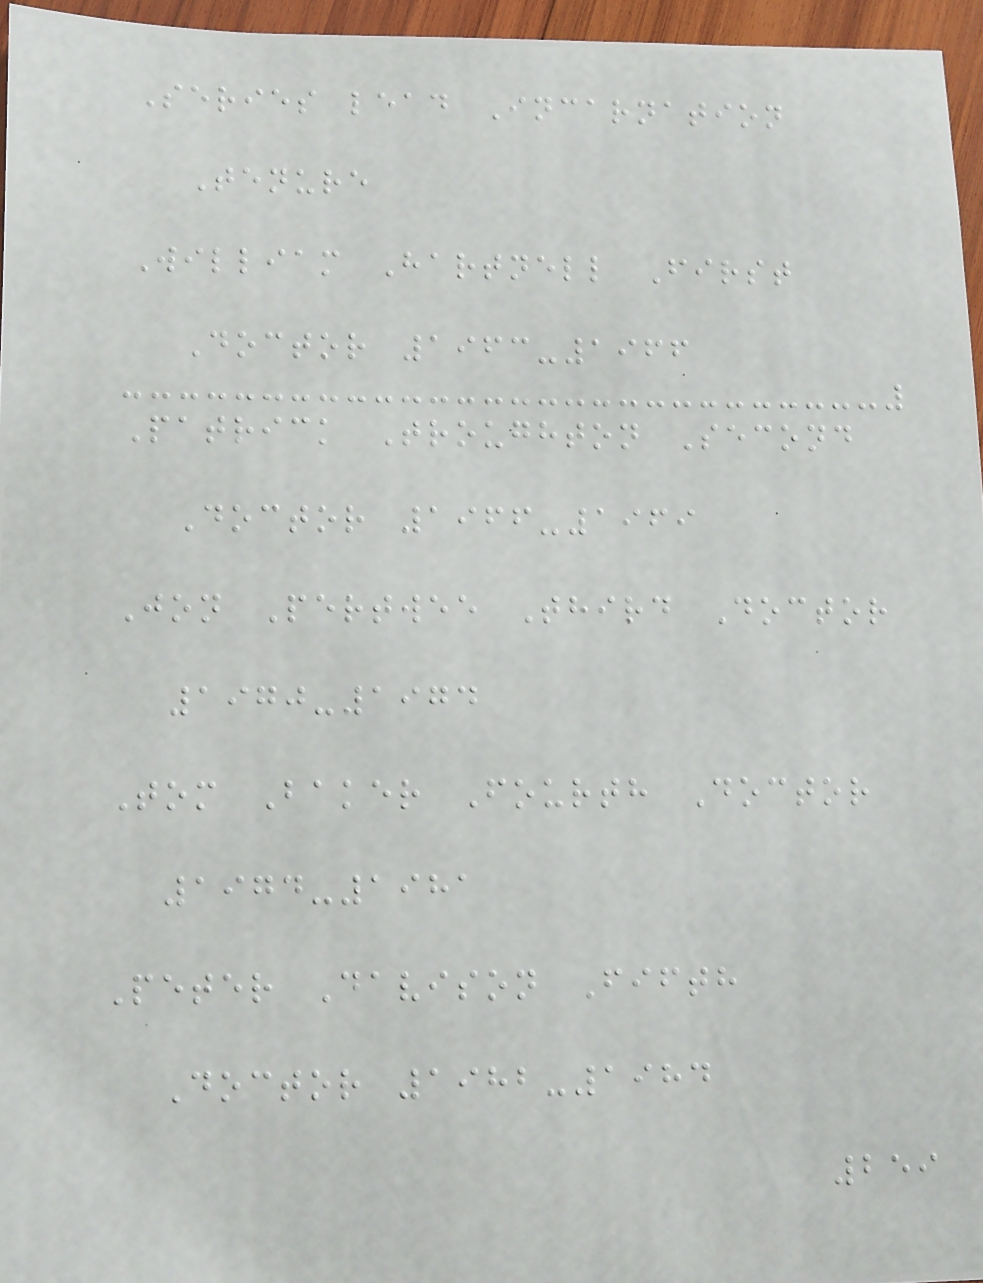Series lead Incarnation
Tenure
William Hartnell First
Doctor 1963-1966
Patrick Troughton Second
Doctor 1966-1969
Jon Pertwee Third Doctor
1970-1974
Tom Baker Fourth Doctor
1974-1981
Peter Davison Fifth
Doctor 1982-1984
259
